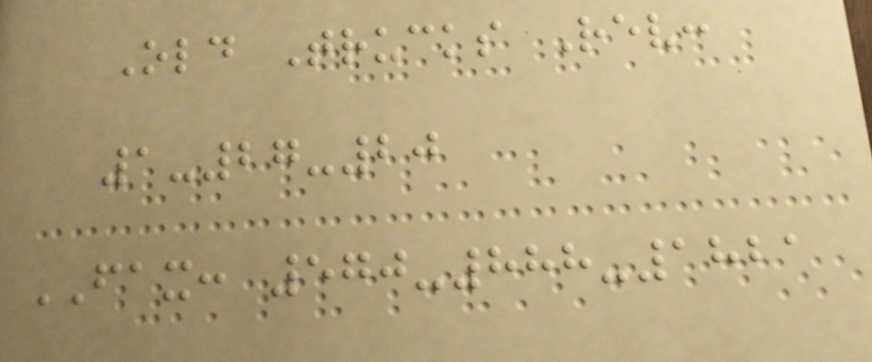Old Trucks Rev:
1-27-20
FAX: 570-888-1821
